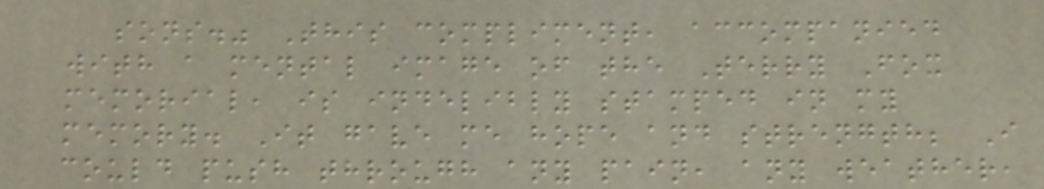sons." This compliment, accompanied
with a mental image of the Terry Fox
memorial, is indelibly stamped in my
memory. It gave me hope and strength; I
could push through any pain, any weather,
